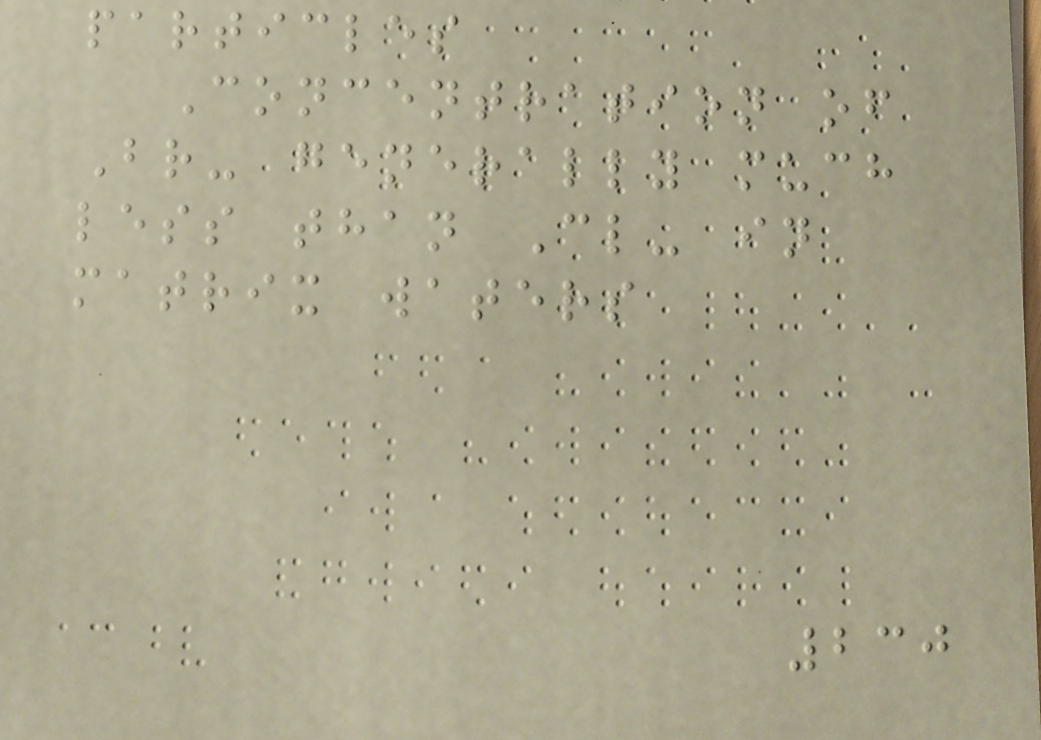particles
Concentration of
Br- generally much
less than Cl- in
matrix waters
230
